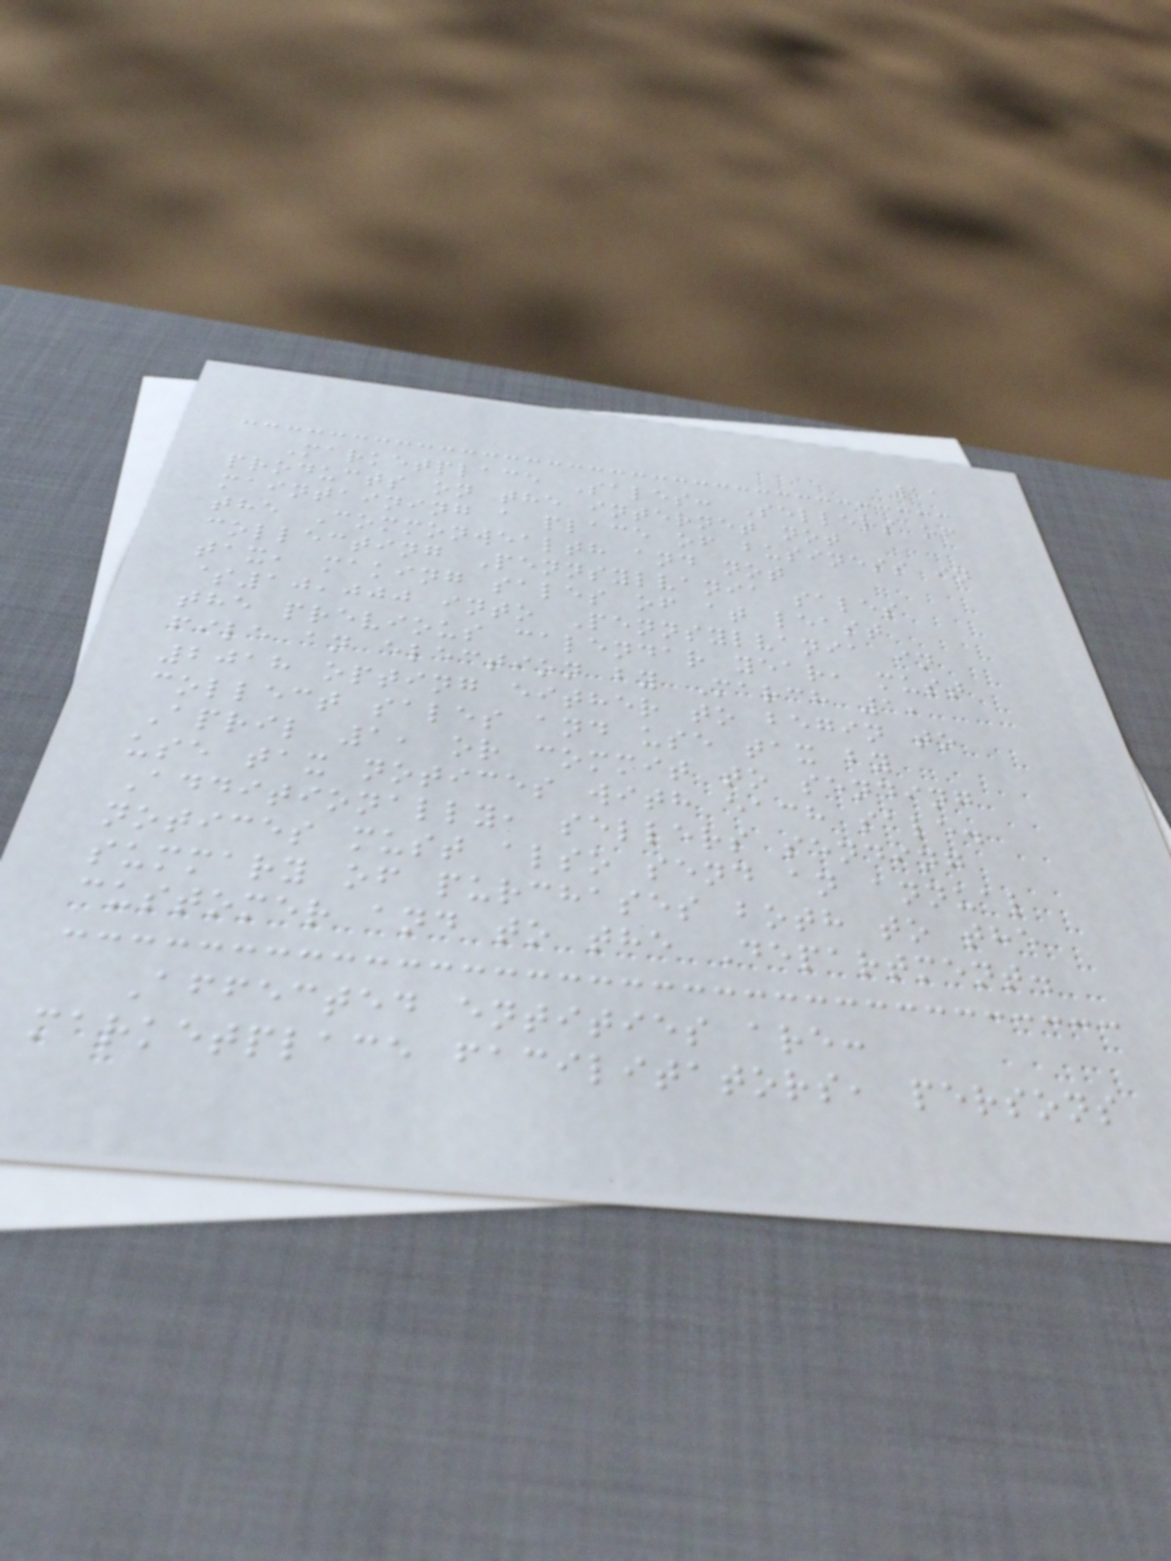11
Marketplace Sales: Sellers of
products on the internet not
maintaining a place of business in
the Commonwealth and not
collecting Pennsylvania sales
tax, making sales of at least
$10,000 into Pennsylvania in
the previous calendar year, must
file an election by March 1,
2018 opting either to begin to
collect sales and use tax by
April 1, or commit to sending
use tax notices with each sale.
Additionally, sellers sending
notices must also send an annual
summary of purchases both to the
customer and to the Department.
Affected entities are:
marketplace facilitators, persons
